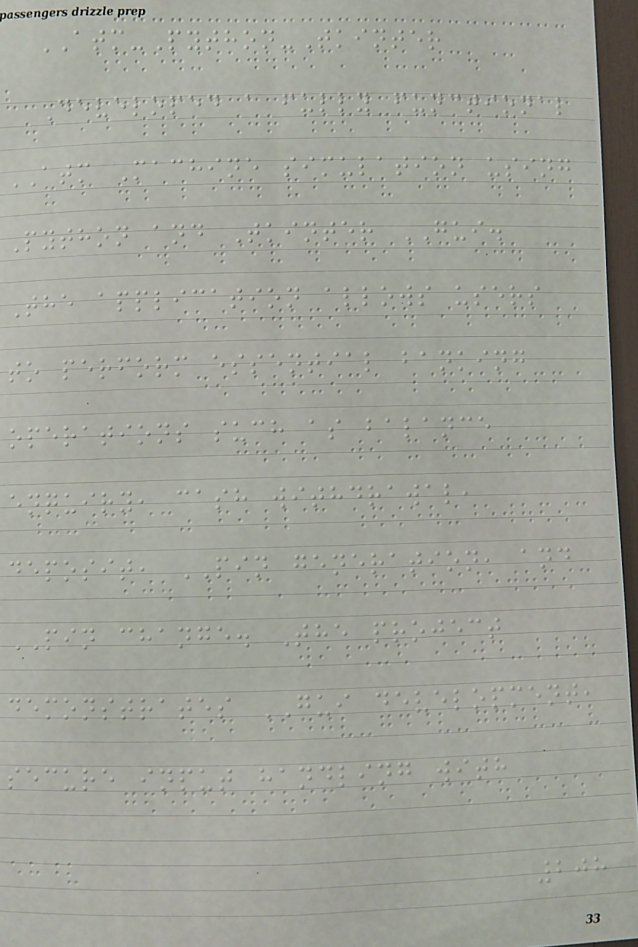ATM-Python-Tkinter
Developed a fully functional
ATM Machine simulation using
Python and Tkinter GUI.
The application allows users
to perform essential banking
operations such as balance
enquiry, cash withdrawal,
deposit, PIN generation, and
PIN change. The project
demonstrates GUI development,
secure input handling with
208
